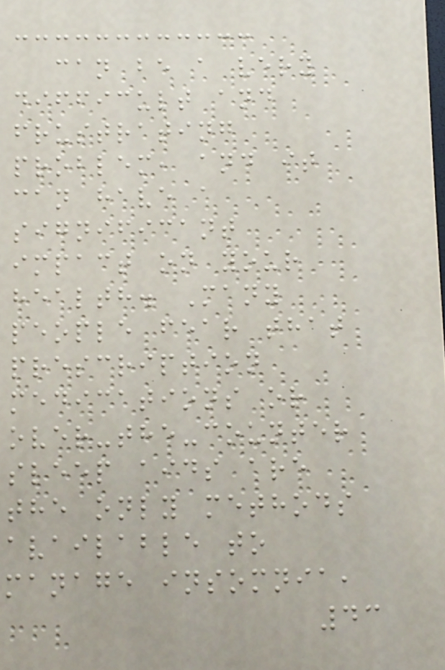can be a very
difficult and
frustrating
problem, and it
can have a
significant
impact on your
health. Many
people fear that
prescription
medications or
over-the-counter
sleep aids are
the only methods
available to
manage insomnia,
43
